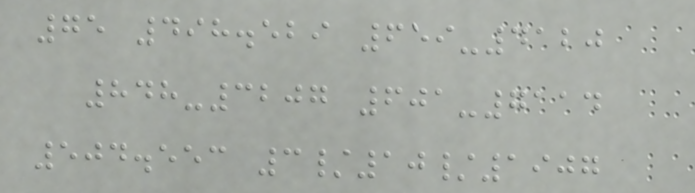75 498.529 659-4120
848-3207 601-7114
504.553 3/10/1907
